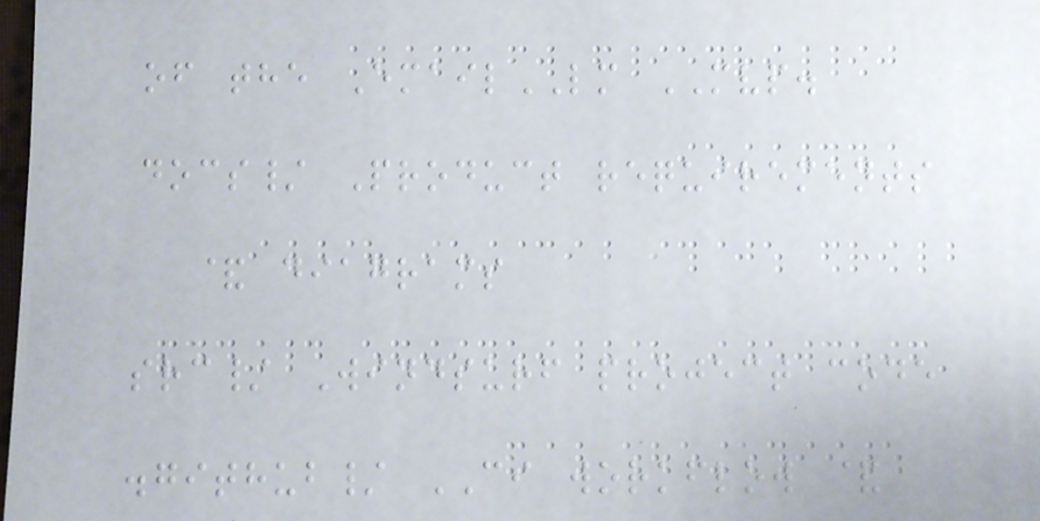of the EmailLM MVP.
docs/ Product requirements
& diagrams
src/ Windsurf project code
.github/ CI workflow &
